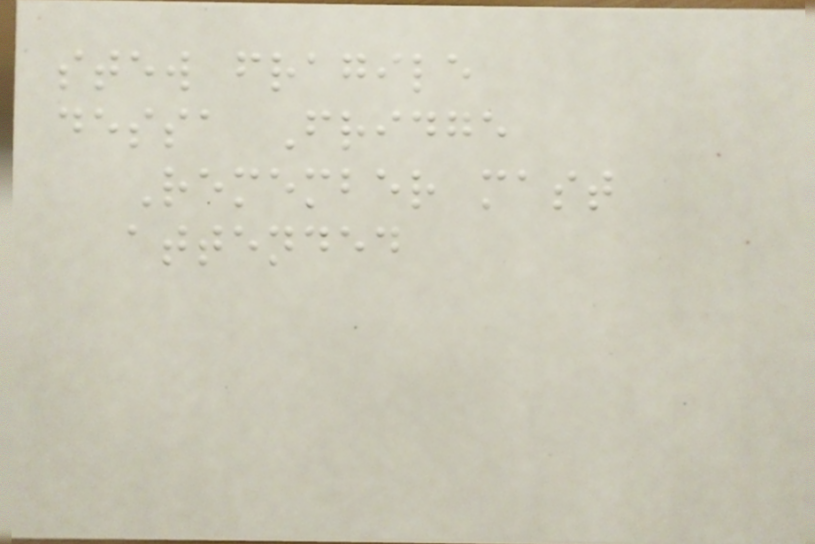stew fragile
dessa Fridge
Remember mast
attended
